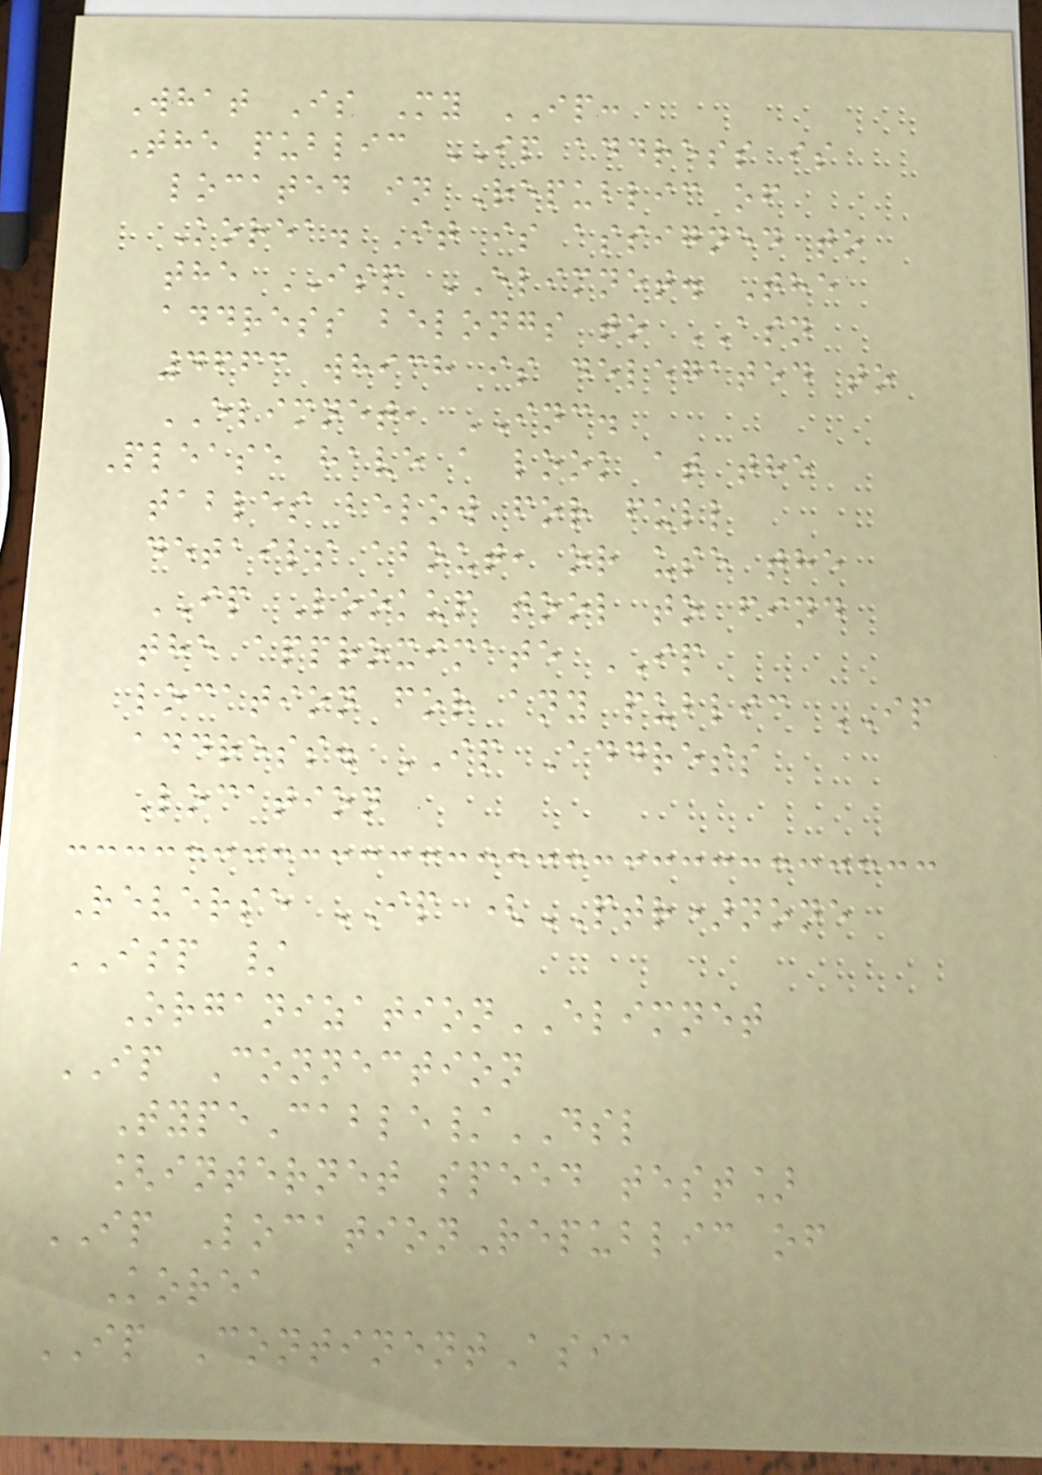What Is My IP:
The public IP address is
located in Republic of
Korea. It is assigned to
the ISP ELIMNET. The
address belongs to ASN
4663 which is delegated to
ELIMNET, INC.
Please have a look at the
tables below for full
details about, or use the
IP Lookup tool to find
the approximate IP
location for any public IP
address. IP Address
Location
Reverse IP (PTR)none
ISP /
OrganizationELIMNET
IP Connection
TypeCable/DSL
[internet speed test]
IP LocationRepublic of
Korea
IP ContinentAsia
